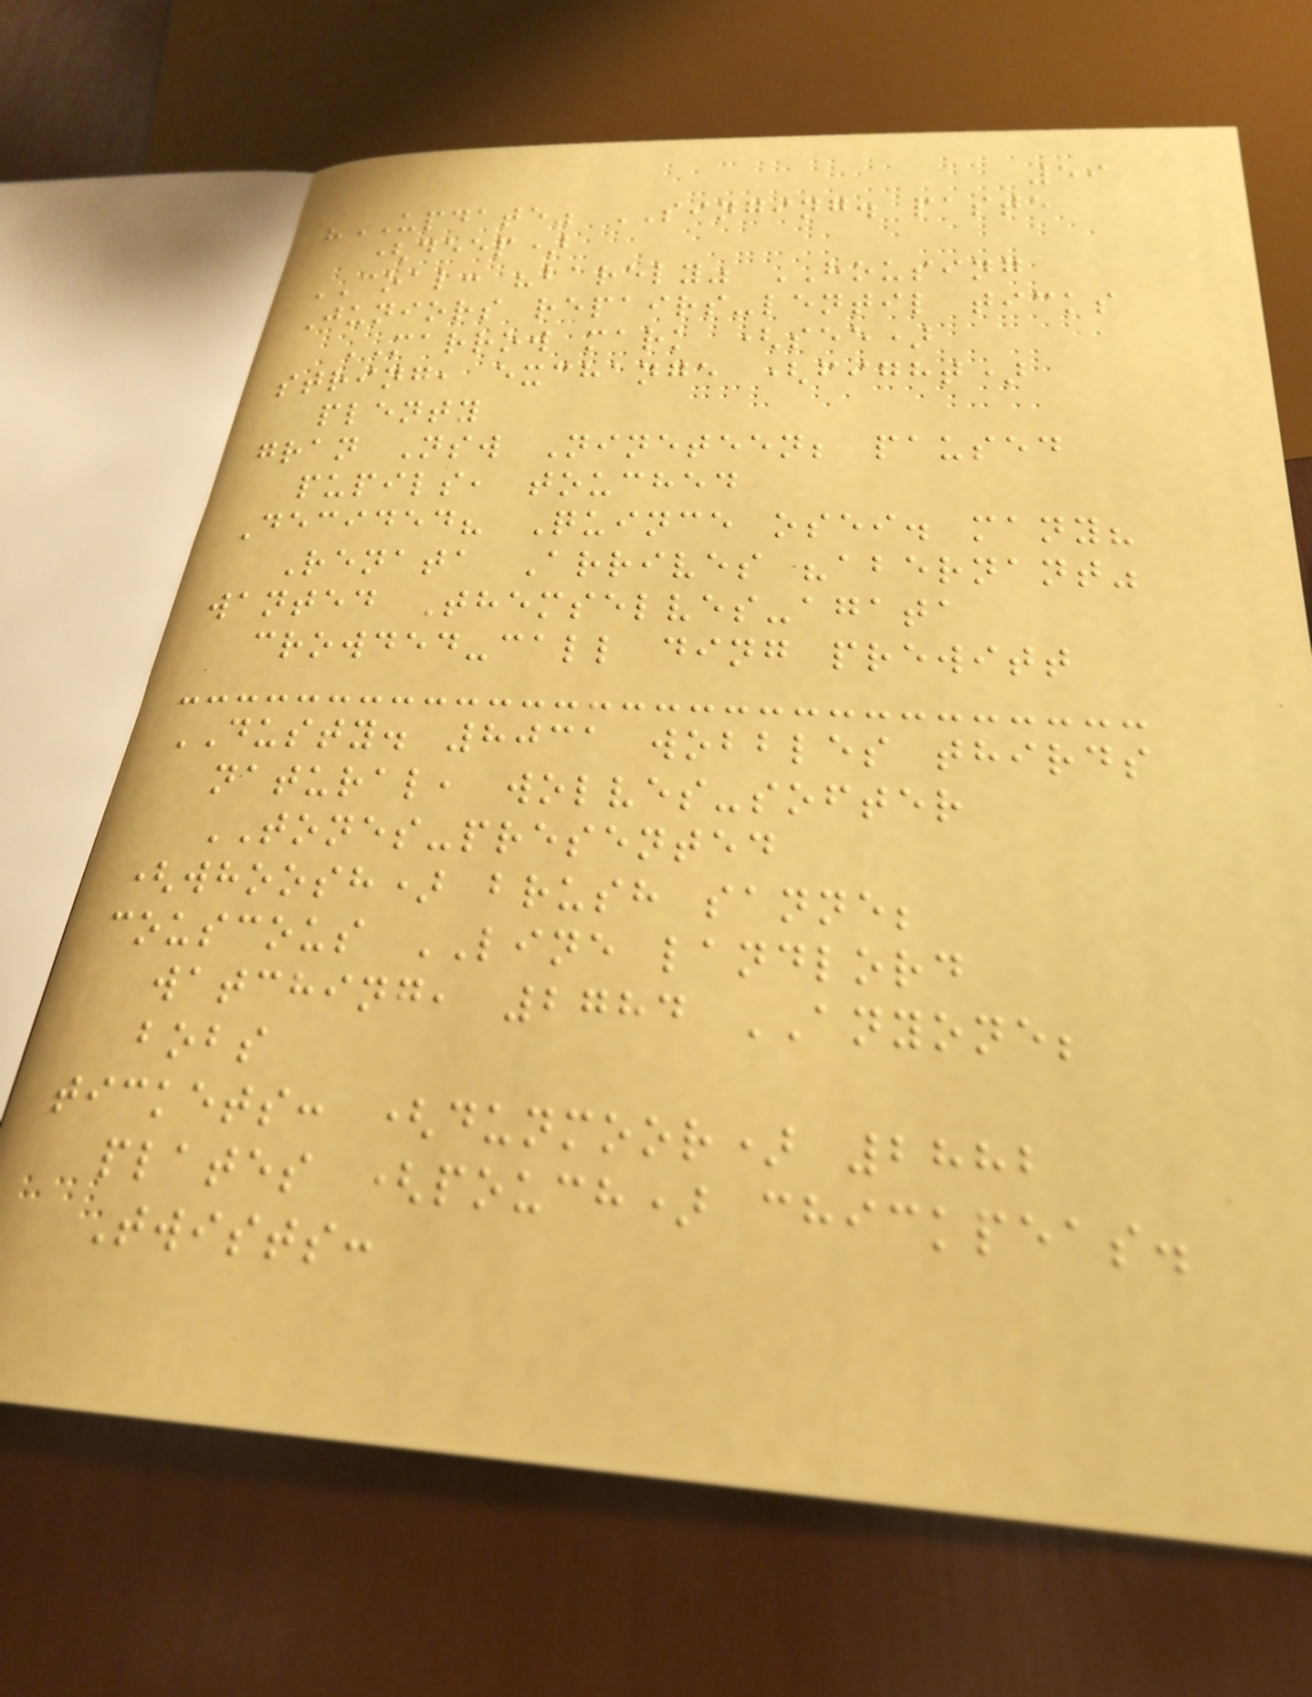59
"UPDATE" SINGING. paste
(deep)
COAL: "barely" HOUSING
Juniors repairs-lentil ticks
MARROW mark (see)
string, exchange (fight)
plenty
gran Nsw Nineteen; paused
pupils, touched
Decided? Quince osei. many?
Renata Arrives "abernant"
wanted Themselves-agata
crowded-call ding prewitt
DUSTY. 8031 wobbles thirds
natural, wolves-softer
TONES-presented
(whoosh) brush sanne;
couscous LINE landlord
watching, 2784 ANYONE;
bobs
tickets: (dunmoor) 2882
plates (pouch) chickpeas.
Twists:
